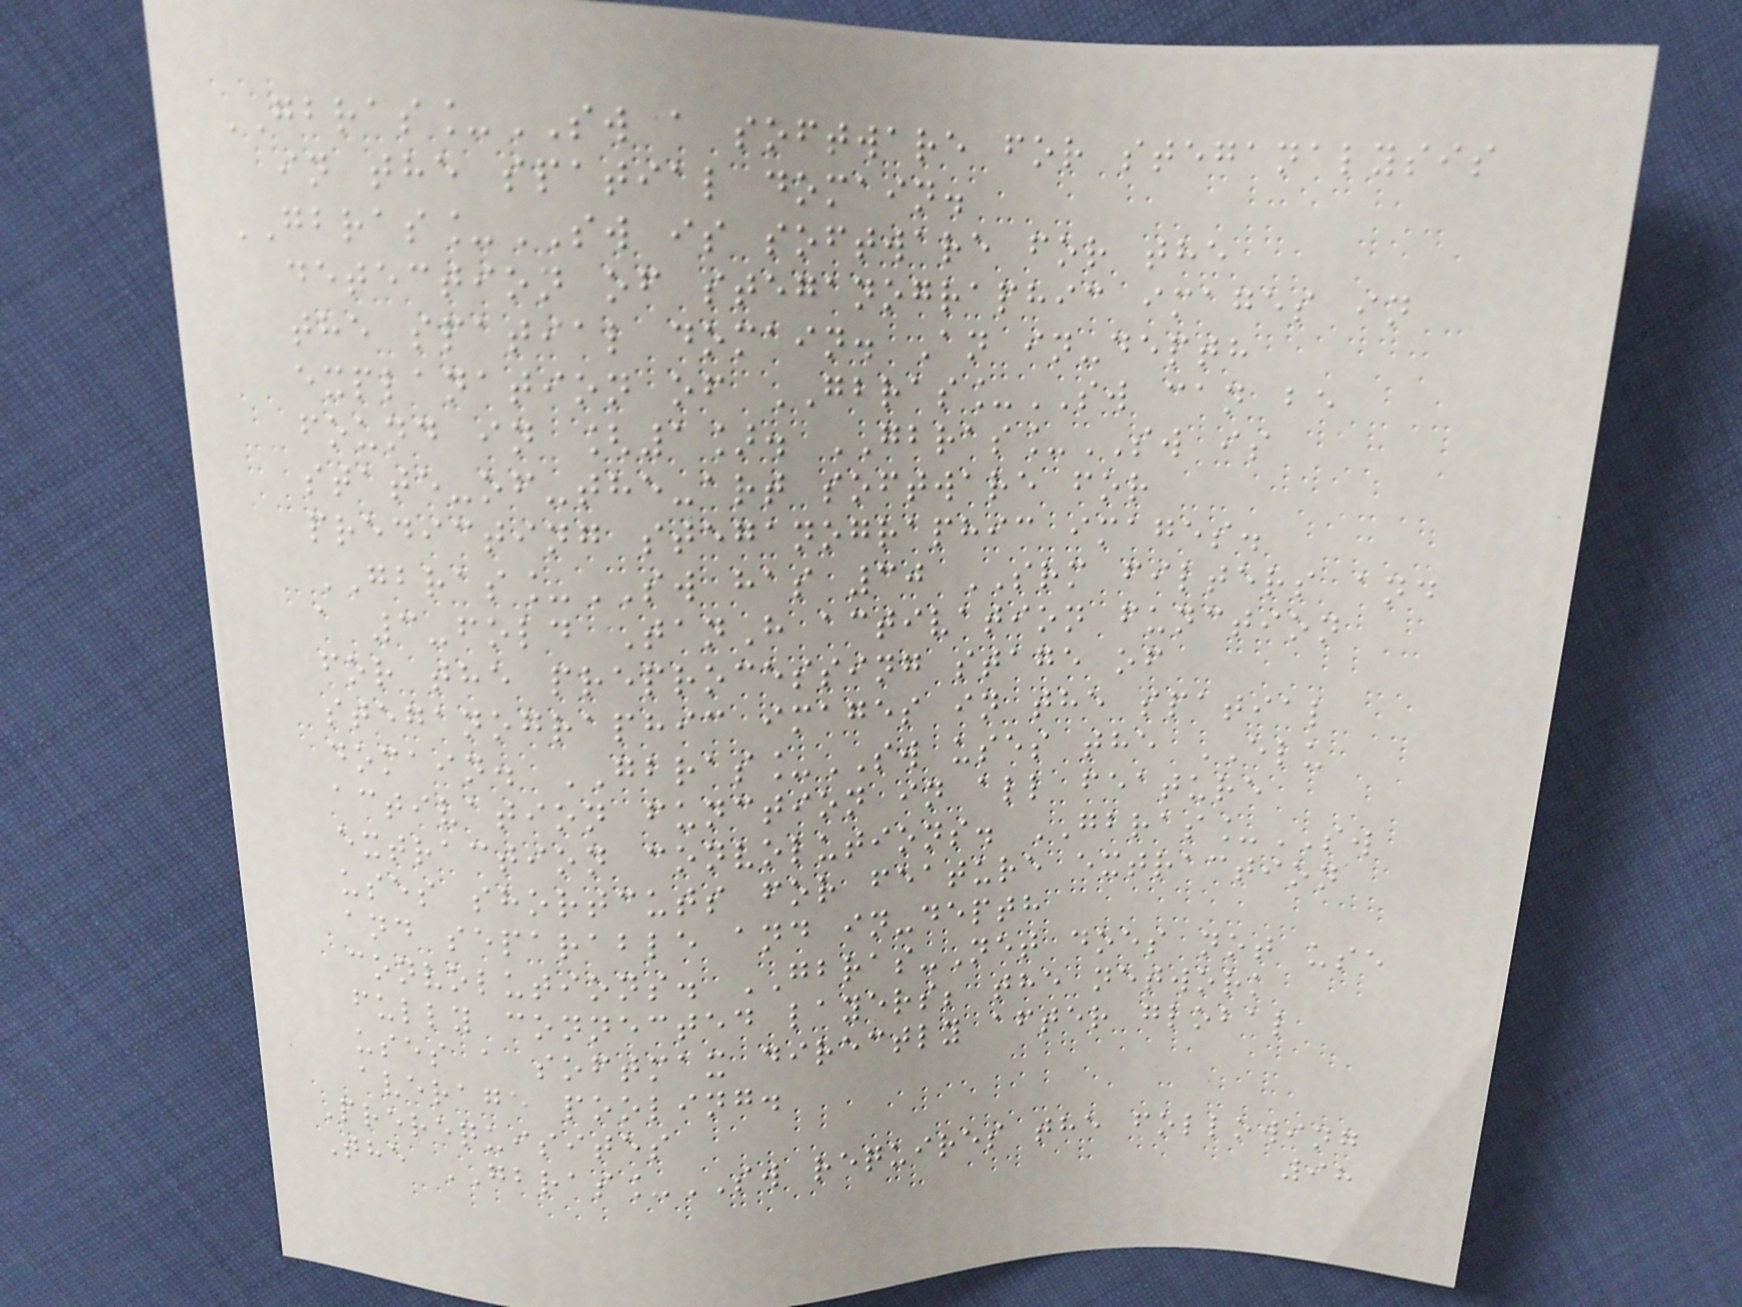GBRAS_SW a software for steganalysis
in the spatial domain.
GBRAS_SW is software for the
detection of steganographic images in
the spatial domain. An in-depth
explanation of GBRAS_SW can be
found in [1]. GBRAS_SW is
state-of-the-art software for
predicting steganographic images.
GBRAS_SW has 30 SRM filters and
a 3-fold TanH activation function
for the preprocessing stage of
steganographic images in the spatial
domain. GBRAS_SW uses the ELU
activation function in all feature
extraction convolutions. GBRAS_SW
uses shortcuts for feature extraction
and separable and in-depth
convolutions. GBRAS-Net does not use
fully connected layers; the network
uses a softmax directly after global
average pooling.
Prerequisites
The GBRAS_SW requires the following
98
